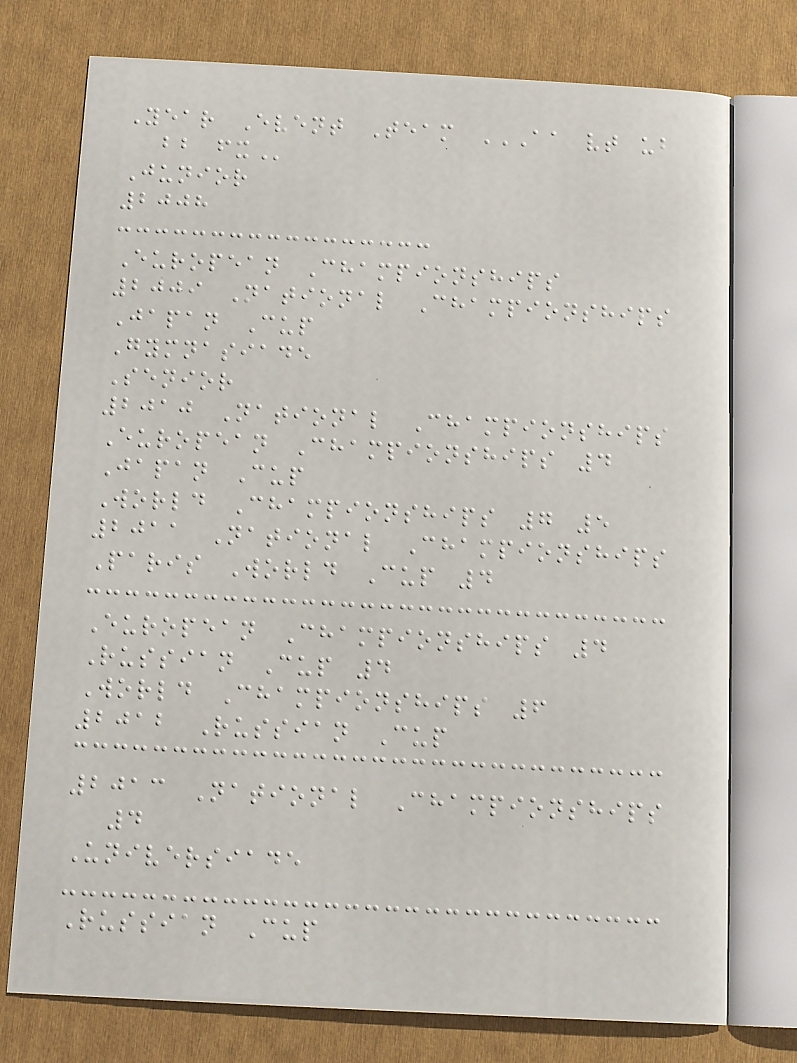Year Event Team AA VT UB
BB FX
Junior
2008
European Championships
2009 National Championships
Japan Cup
Gymnasiade
Senior
2010 National Championships
European Championships 4
Japan Cup
World Championships 7 5
2011 National Championships
Paris World Cup 4
European Championships 4
Russian Cup 4
World Championships 6
2012 Russian Cup
2013 National Championships
4
Universiade
Russian Cup
